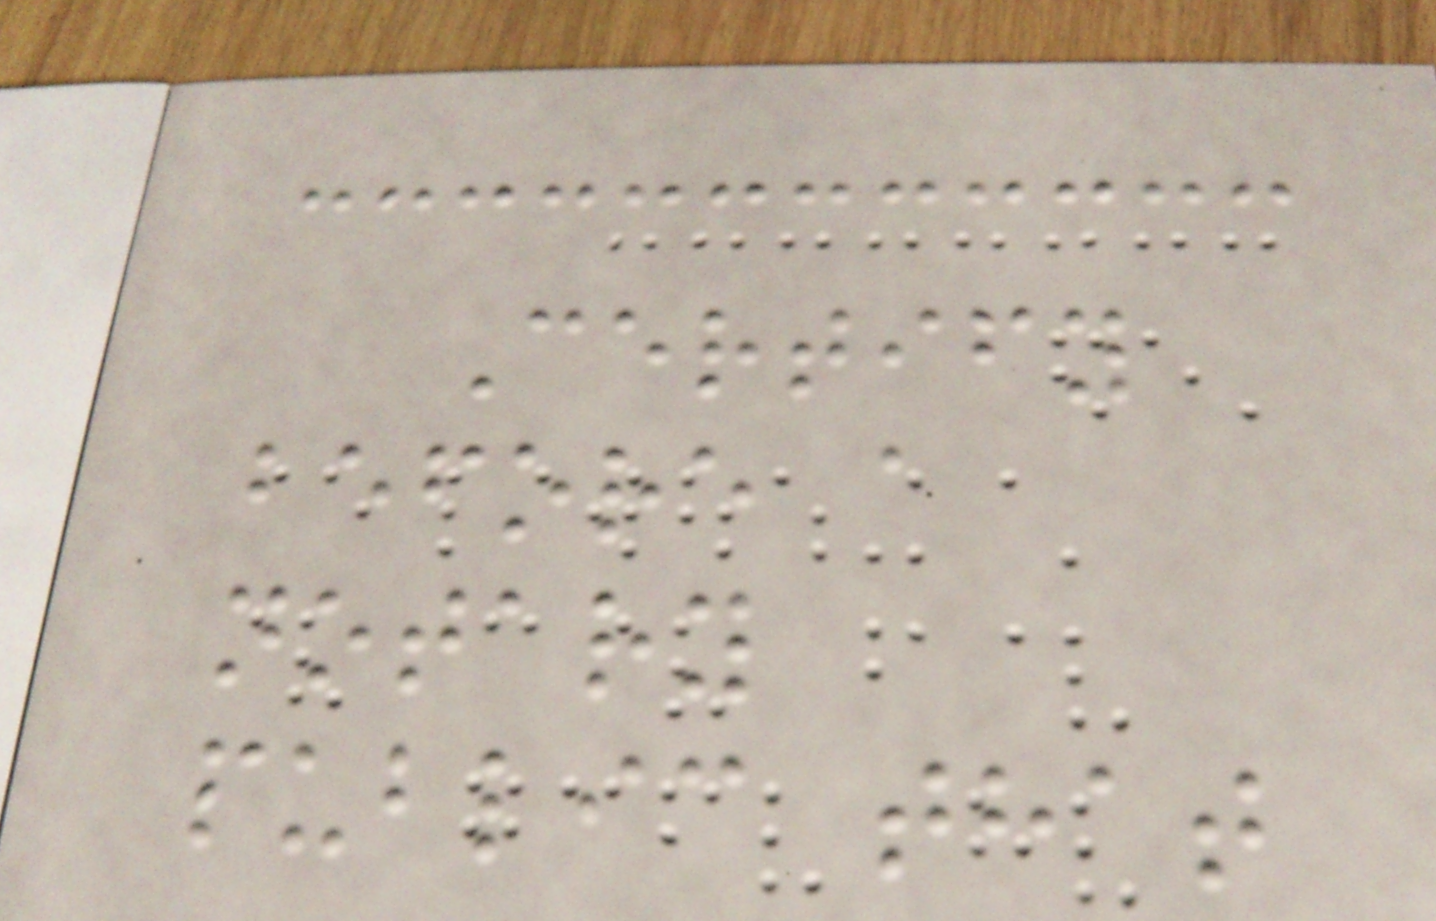Certify
before a
notary
public that
